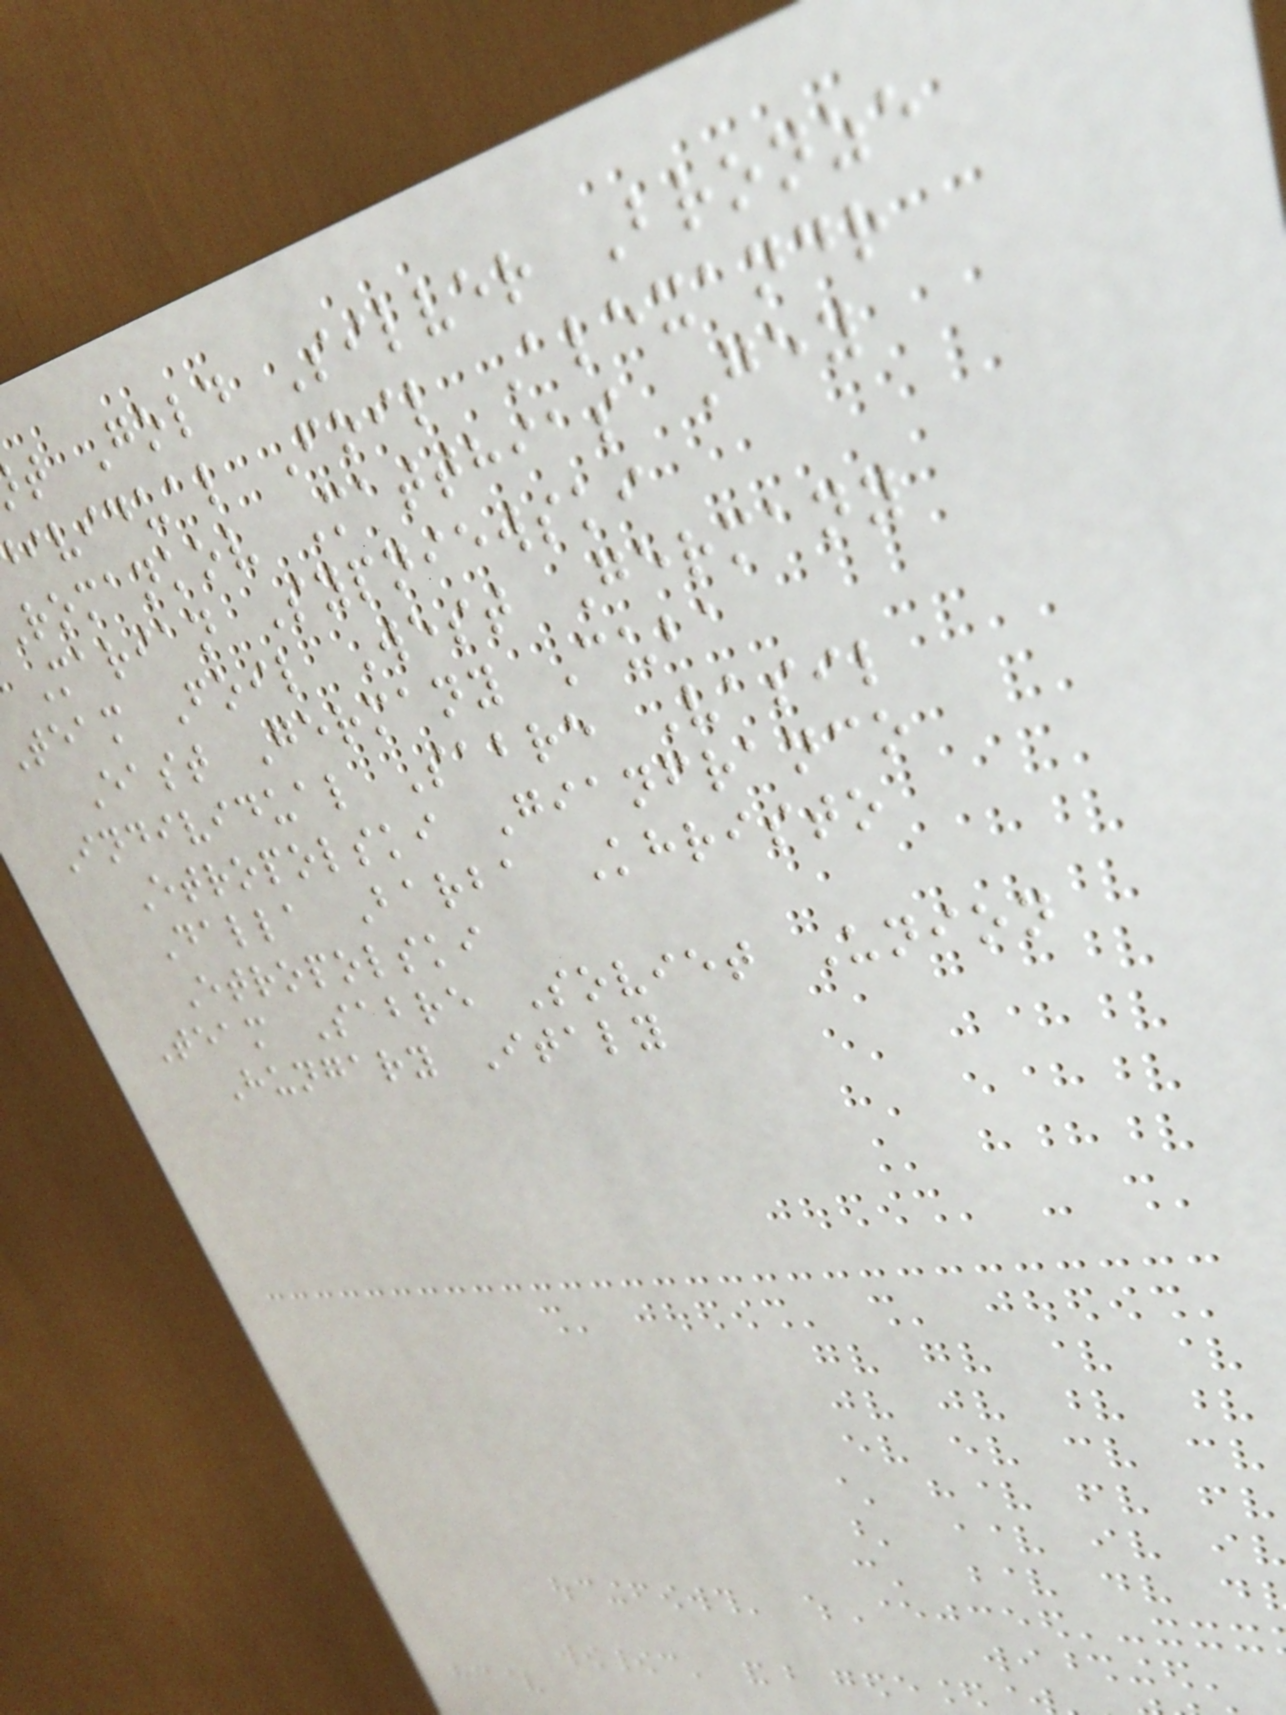t Gold Silver Bronze
ividual Foil Alexandr
romankov Matthias Gey
Marian Sypniewski
team Foil West Germany
East Germany Cuba
Individual Sabre Vasil
Etropolski Gianfranco
Dalla Barba Khristo
Etropolski
Team Sabre Soviet Union
Hungary Italy
